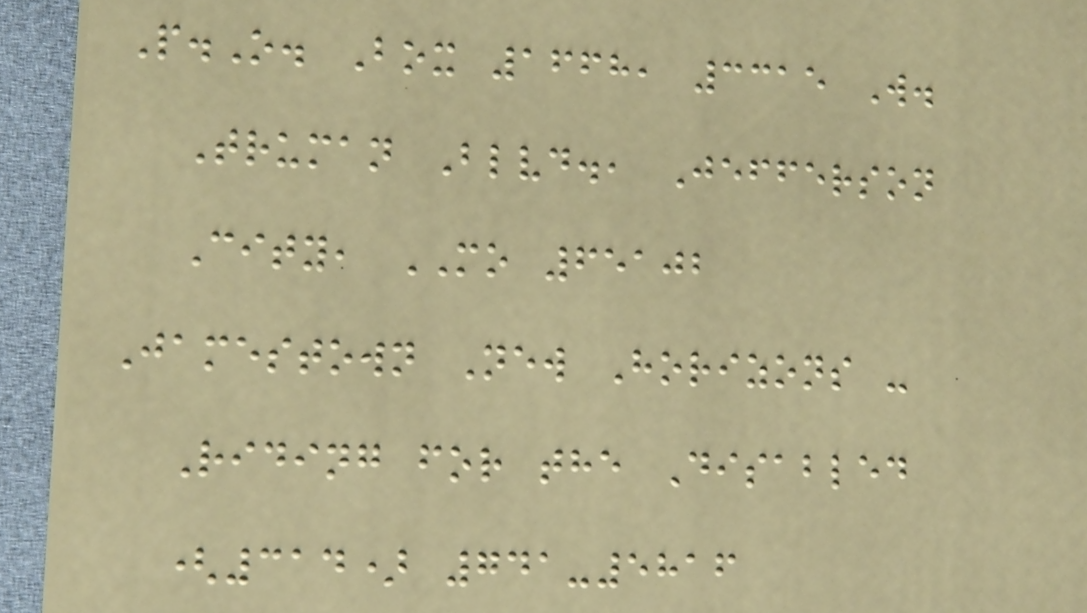P.O. Box 1668, 3315 W.
Truman Blvd., Jefferson
City, MO 65102
Jamestown New Horizons -
Riding for the Disabled
(314) 741-5816
